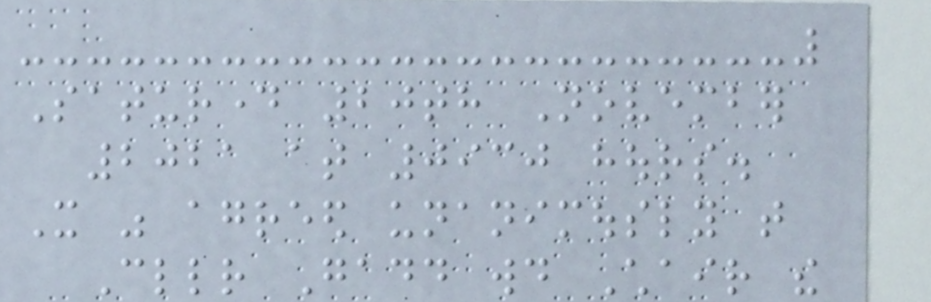Saturday 20th November
2021 at 0930 hours.
It was agreed unanimously that
Cllr Gadd would Chair the
